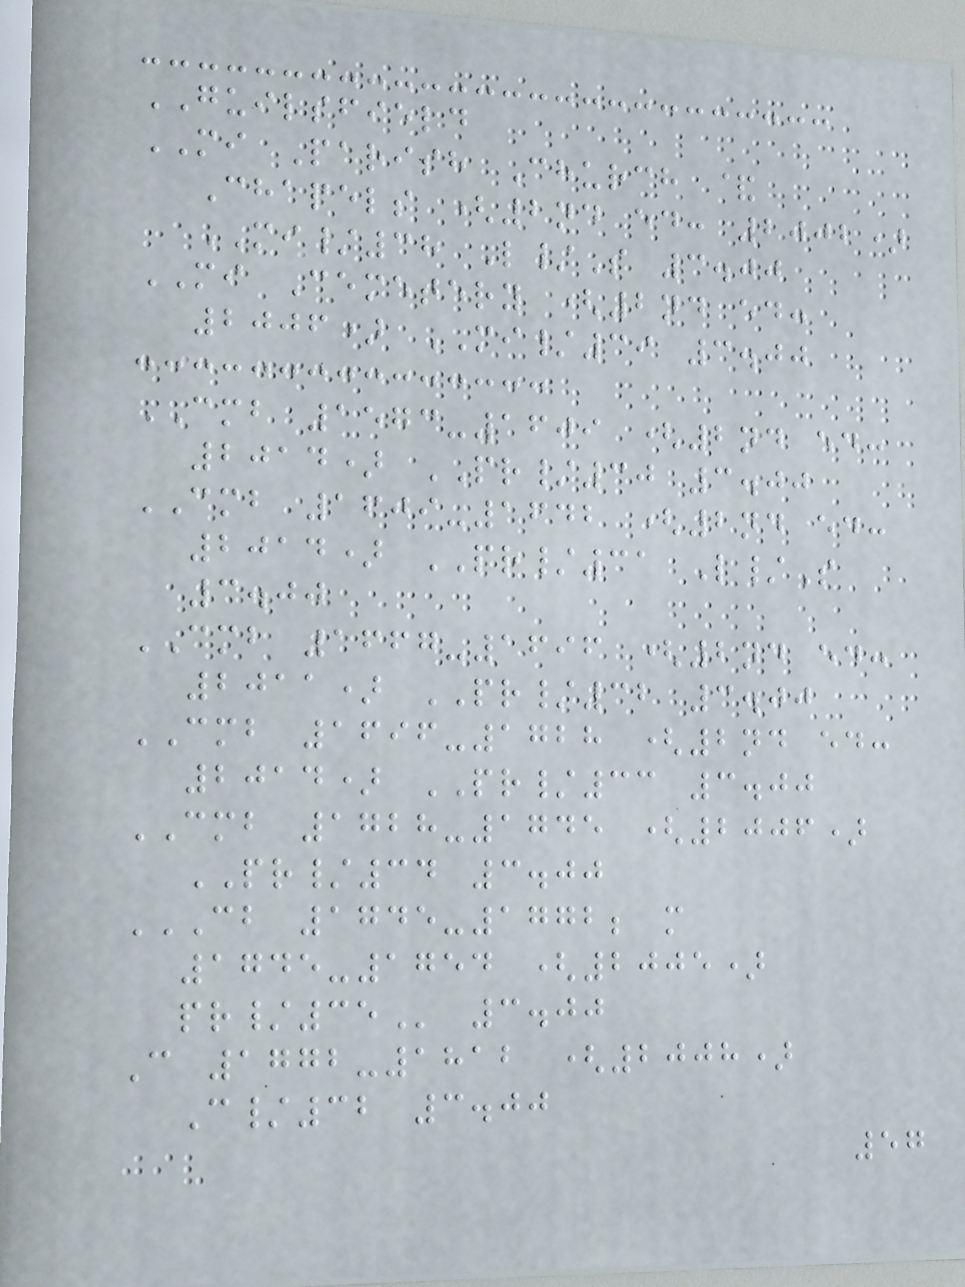GUILSFIELD
MI Parish Church &
Chapels (2nd ed: 2002)
MI/38 L/S 3.00
MI Cemetery (2nd ed:
2006) MI/39 3.00
CMB 1573-1609 (2nd ed:
2014) PR/30 3.00
CMB 1609-1642 (2nd ed:
2014) PR/31 L/S
3.00
CMB 1667-1696 (2nd ed:
2011) PR/32 3.00
CMB 1696-1728 (2nd ed:
2014) PR/33 3.00
CMB 1728-1745 (2006)
PR/34 3.00
CB 1745-1772; M
1745-1754 (2005)
PR/35 3.00
C 1772-1812 (2008)
C/32 3.00
57
